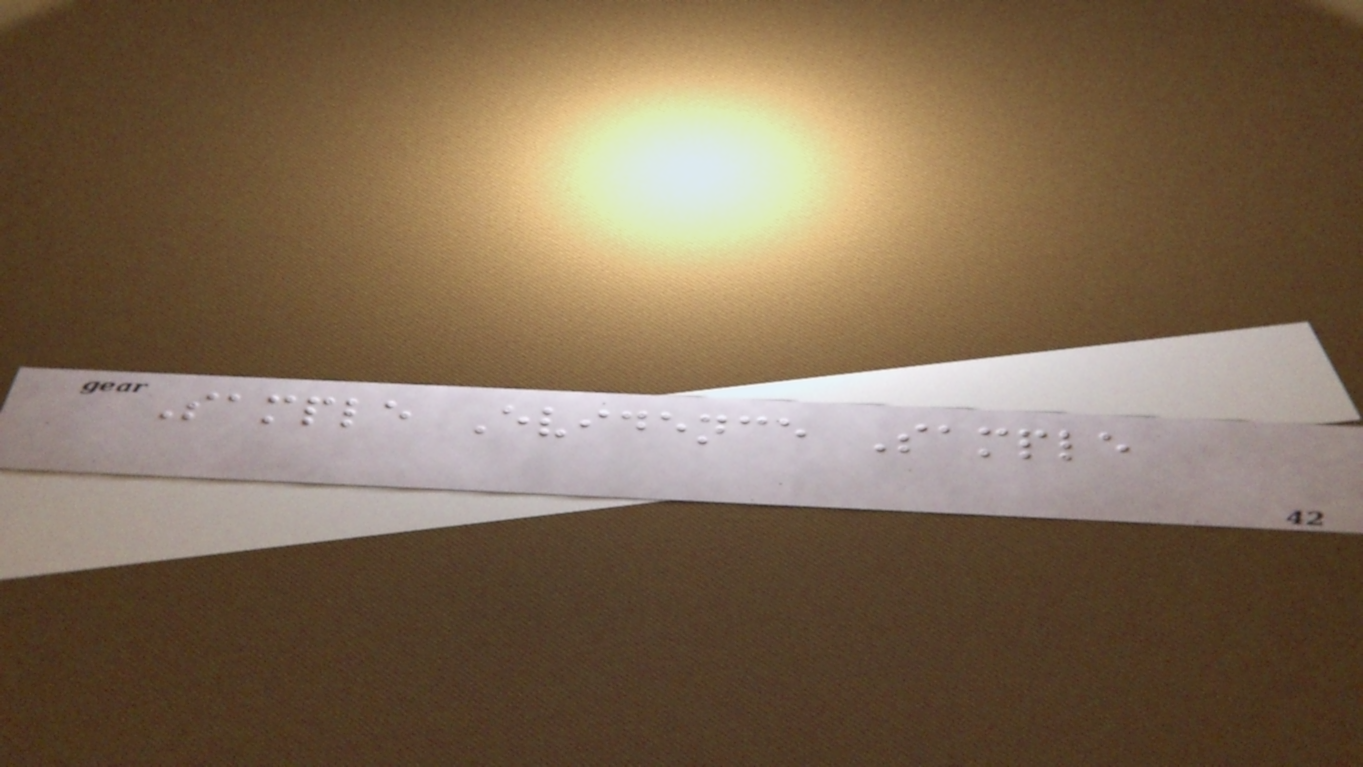Sample Evidence Sample
